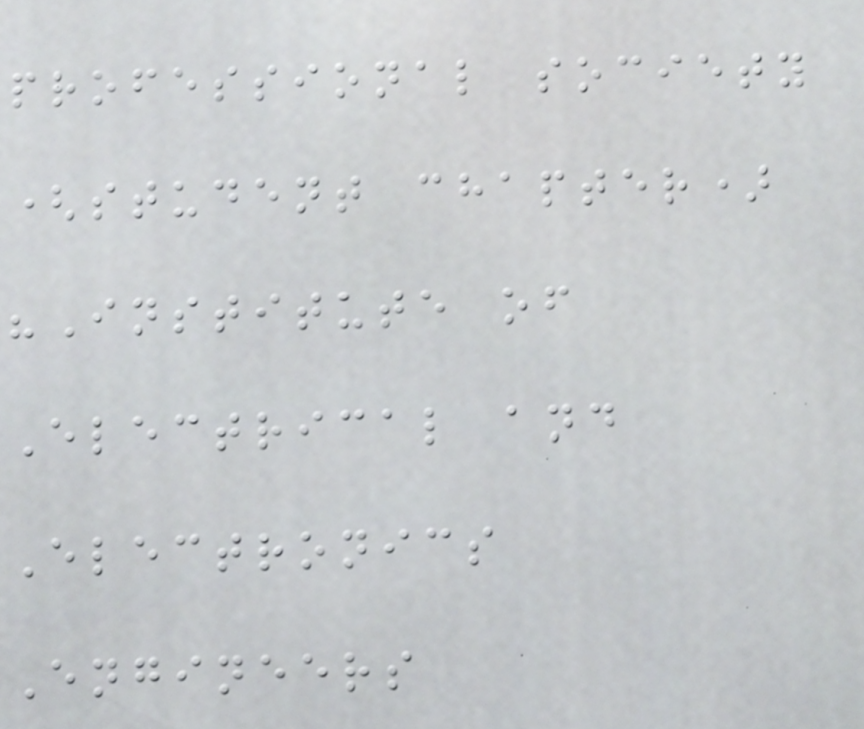professional society
(student chapter)
"Institute of
Electrical and
Electronics
Engineers
